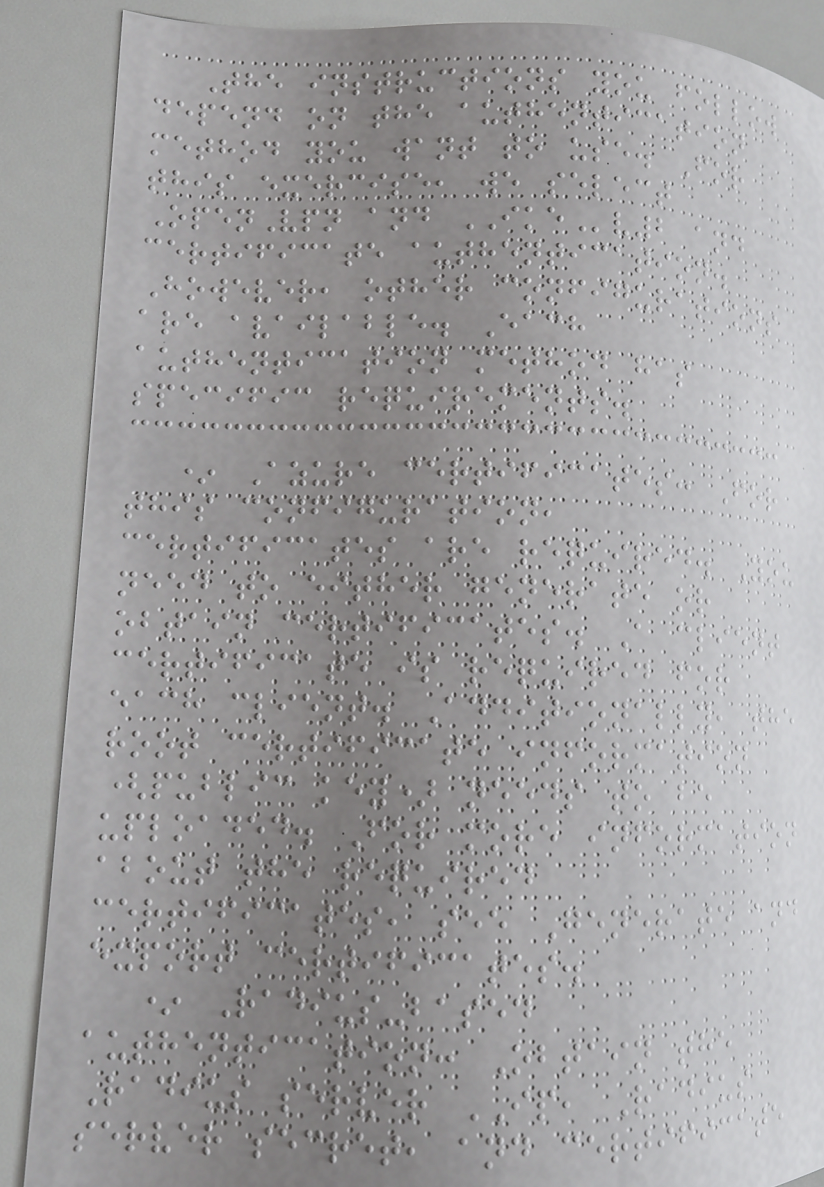The instructions you follow
depend on the authentication
method you want to use. For
this exercise, we select
OpenVpn and IKEv2 and
certificate authentication.
However, other configurations
are available. Each
authentication method has
specific requirements.
* Azure certificates: For
this configuration,
certificates are required. You
need to either generate or
obtain certificates. A client
certificate is required for
each client. Additionally, the
root certificate information
(public key) needs to be
uploaded. For more information
about the required
certificates, see Generate and
export certificates.
* Radius-based
authentication: Obtain the
Radius server IP, Radius
server secret, and certificate
